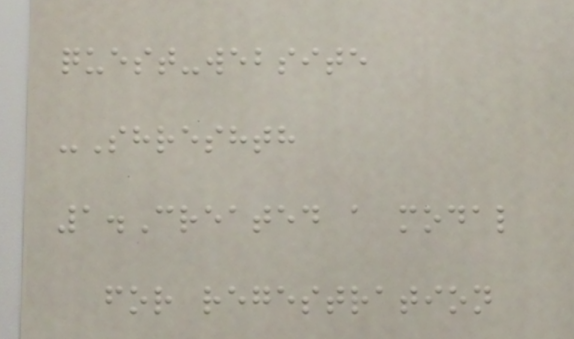quest-website
-Shreshth
1.Created a modal
for regestration
